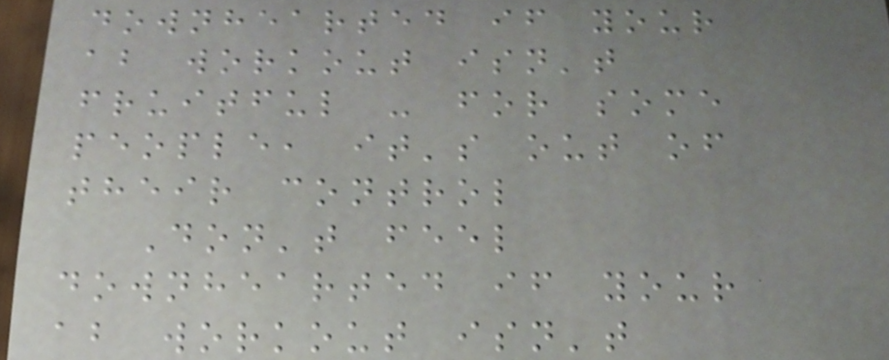downhearted if your
ab workout isn't
fruitful - for some
people, it's out of
their control
Don't feel
downhearted if your
ab workout isn't
